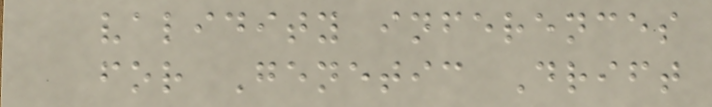validity inferences
for Genetic Drift
